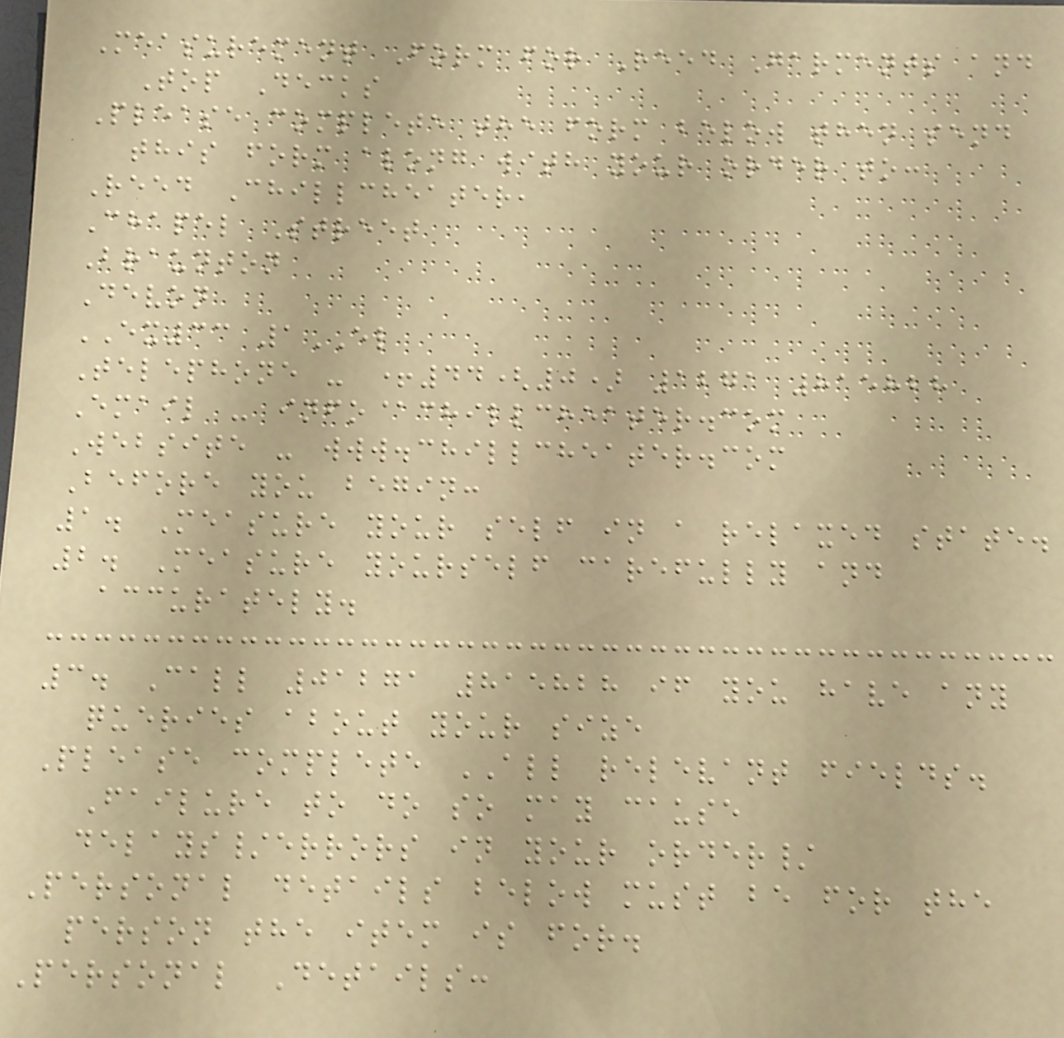Measurement Form for Reed Garments and
Top Decks
Please complete the form below then send
this form along with your order to:
Reed Chillcheater,
Chapel Street
Braunton
Devon
EX33 1EL
Telephone - +44(0) 1271 815828
Email - info@chillcheater.com
Website - www.chillcheater.com
Before you begin:
1. Measure your self in a relaxed state.
2. Measure yourself carefully and
accurately.
3. Call 01271 815828 if you have any
queries about your size
Please complete ALL relevant fields.
Failure to do so may cause
delays/errors in your order/
Personal details below must be for the
person the item is for.
Personal Details:
